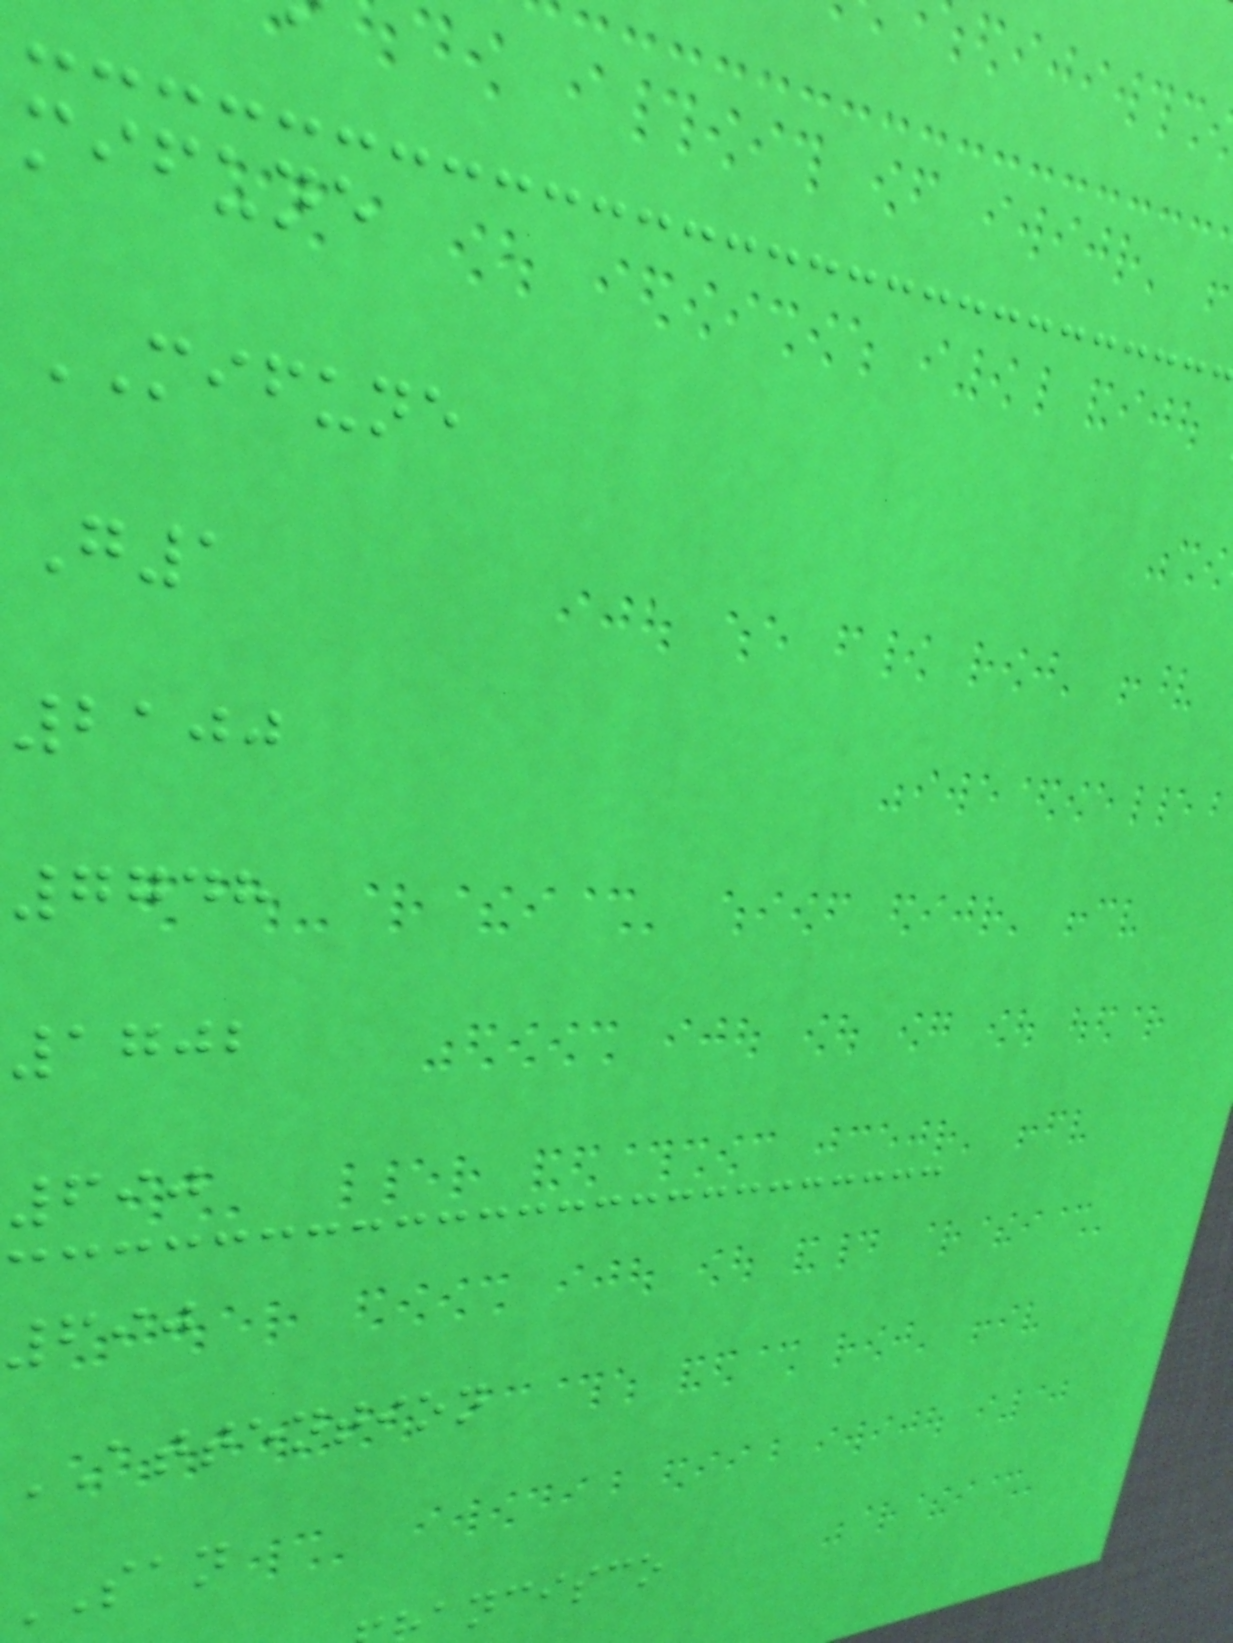mifune
MIFUNE
G1
2100
7748
1702
690
690
ATTENTION
SAN
ancisco
